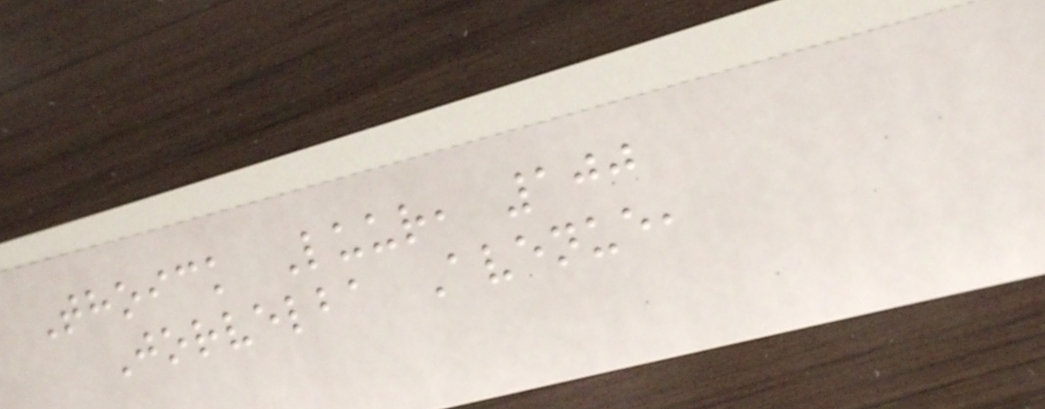Thoick Luur, 100
Jorvelba Avenue,
